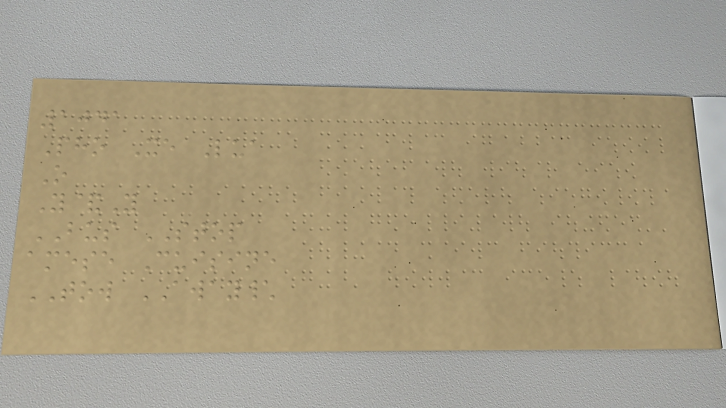1041
Pho Xe Lua
O
Y&Y
BUS STOP
amese Cuisine
TOW AWAY\
